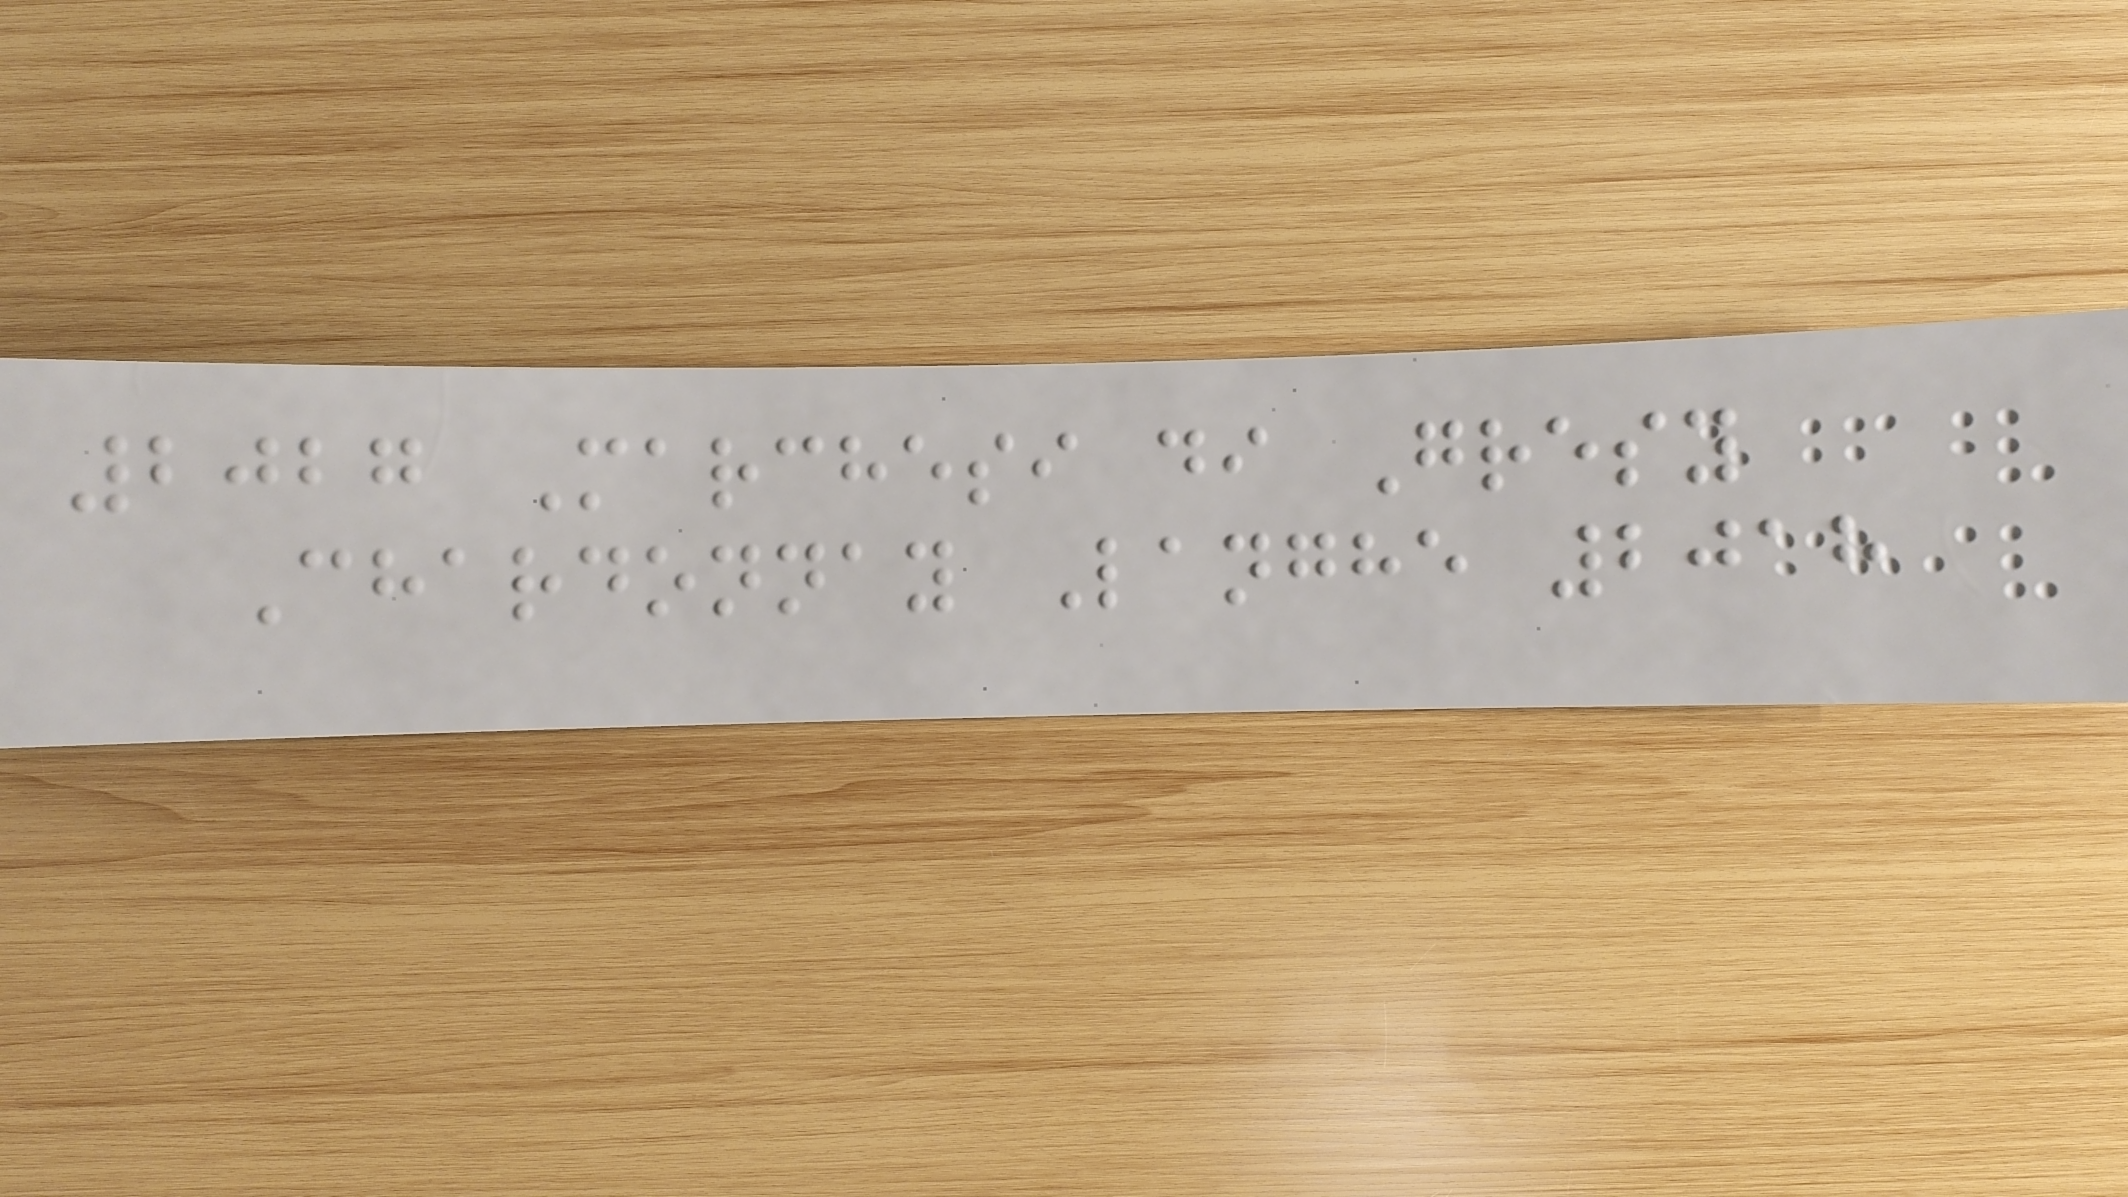2027 Marchesi di Gresy
Chardonnay Langhe 2018
